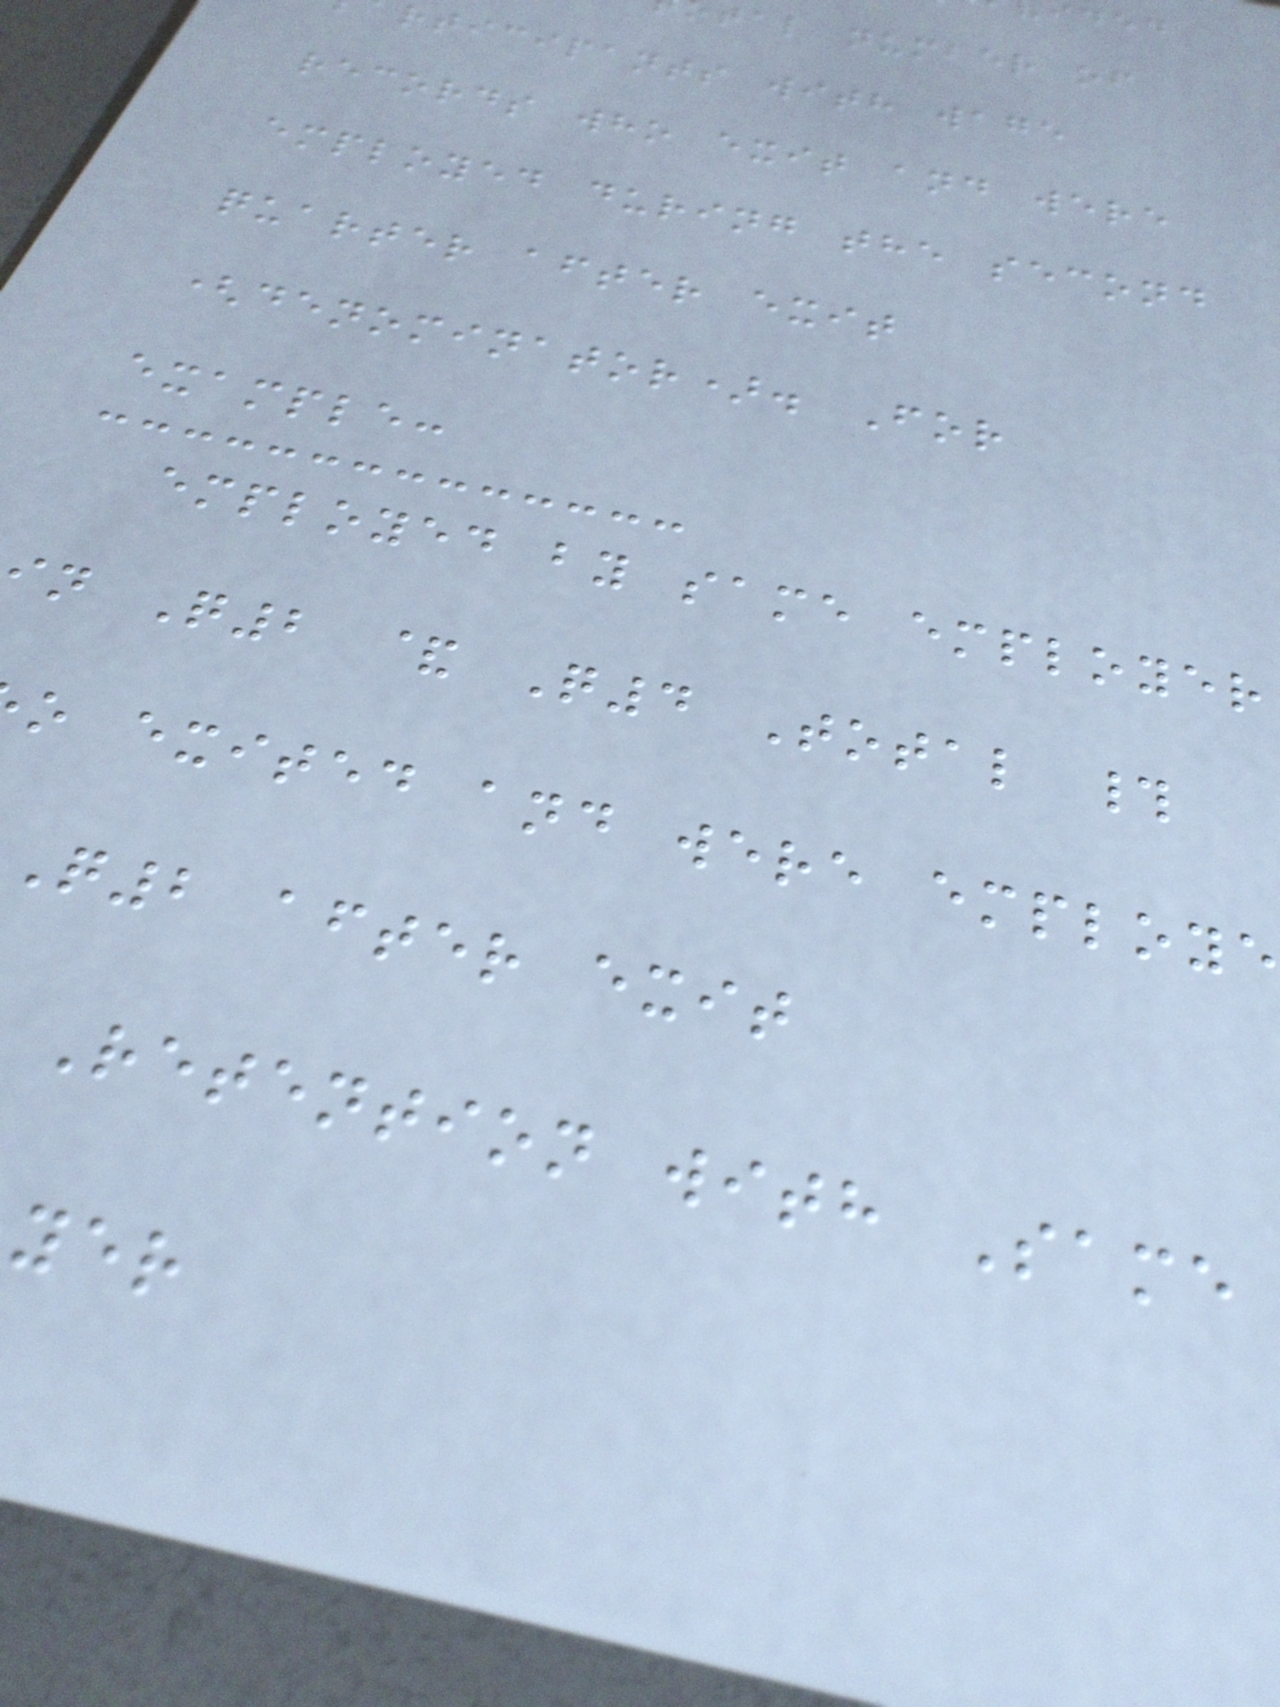tal number of
rticipants with wage
records who exit and were
employed during the second
quarter after exit
(denominator). For
example:
employed by same employer
in Q2 & Q4 Total #
o exited and were employe
Q2 after exit
Retention with Same
